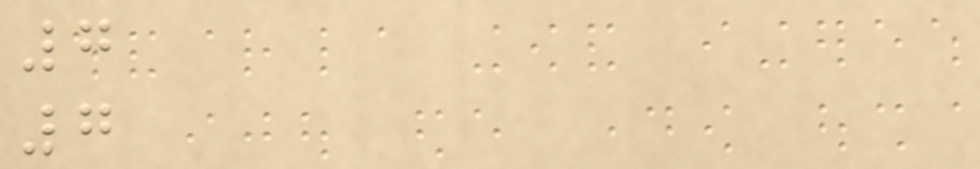7
7
